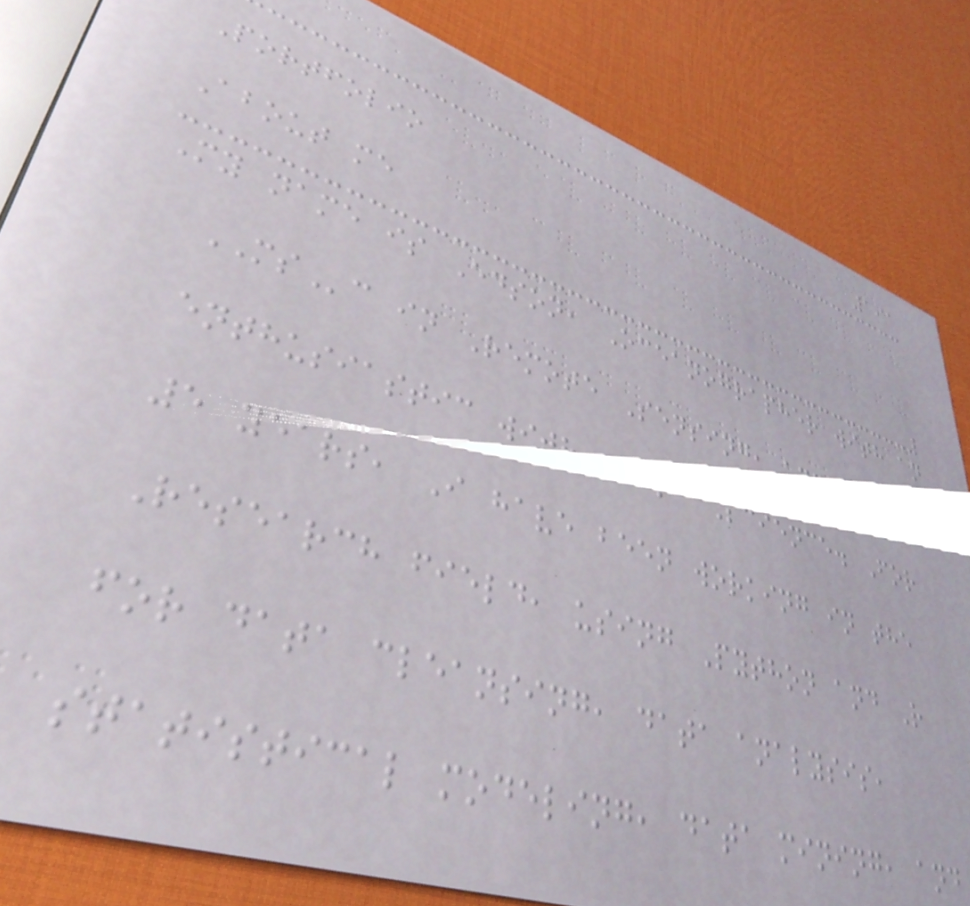191
Portfolio
About me
My name is Edson, Oceanographer with an
MSc in Remote Sensing, and
enthusiastic with Data Science. For
5 years, I have been working in the
Research field, using Python and R
for data cleansing, data analysis,
statistical modeling, data mining, and
